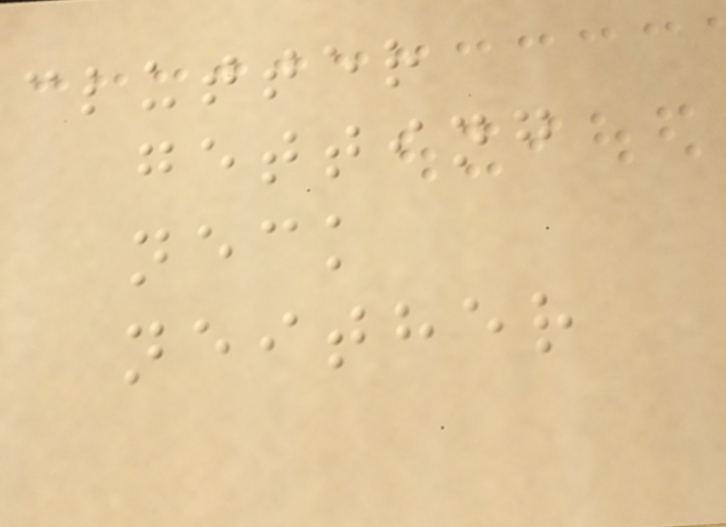clutter
getting
neck
neither
